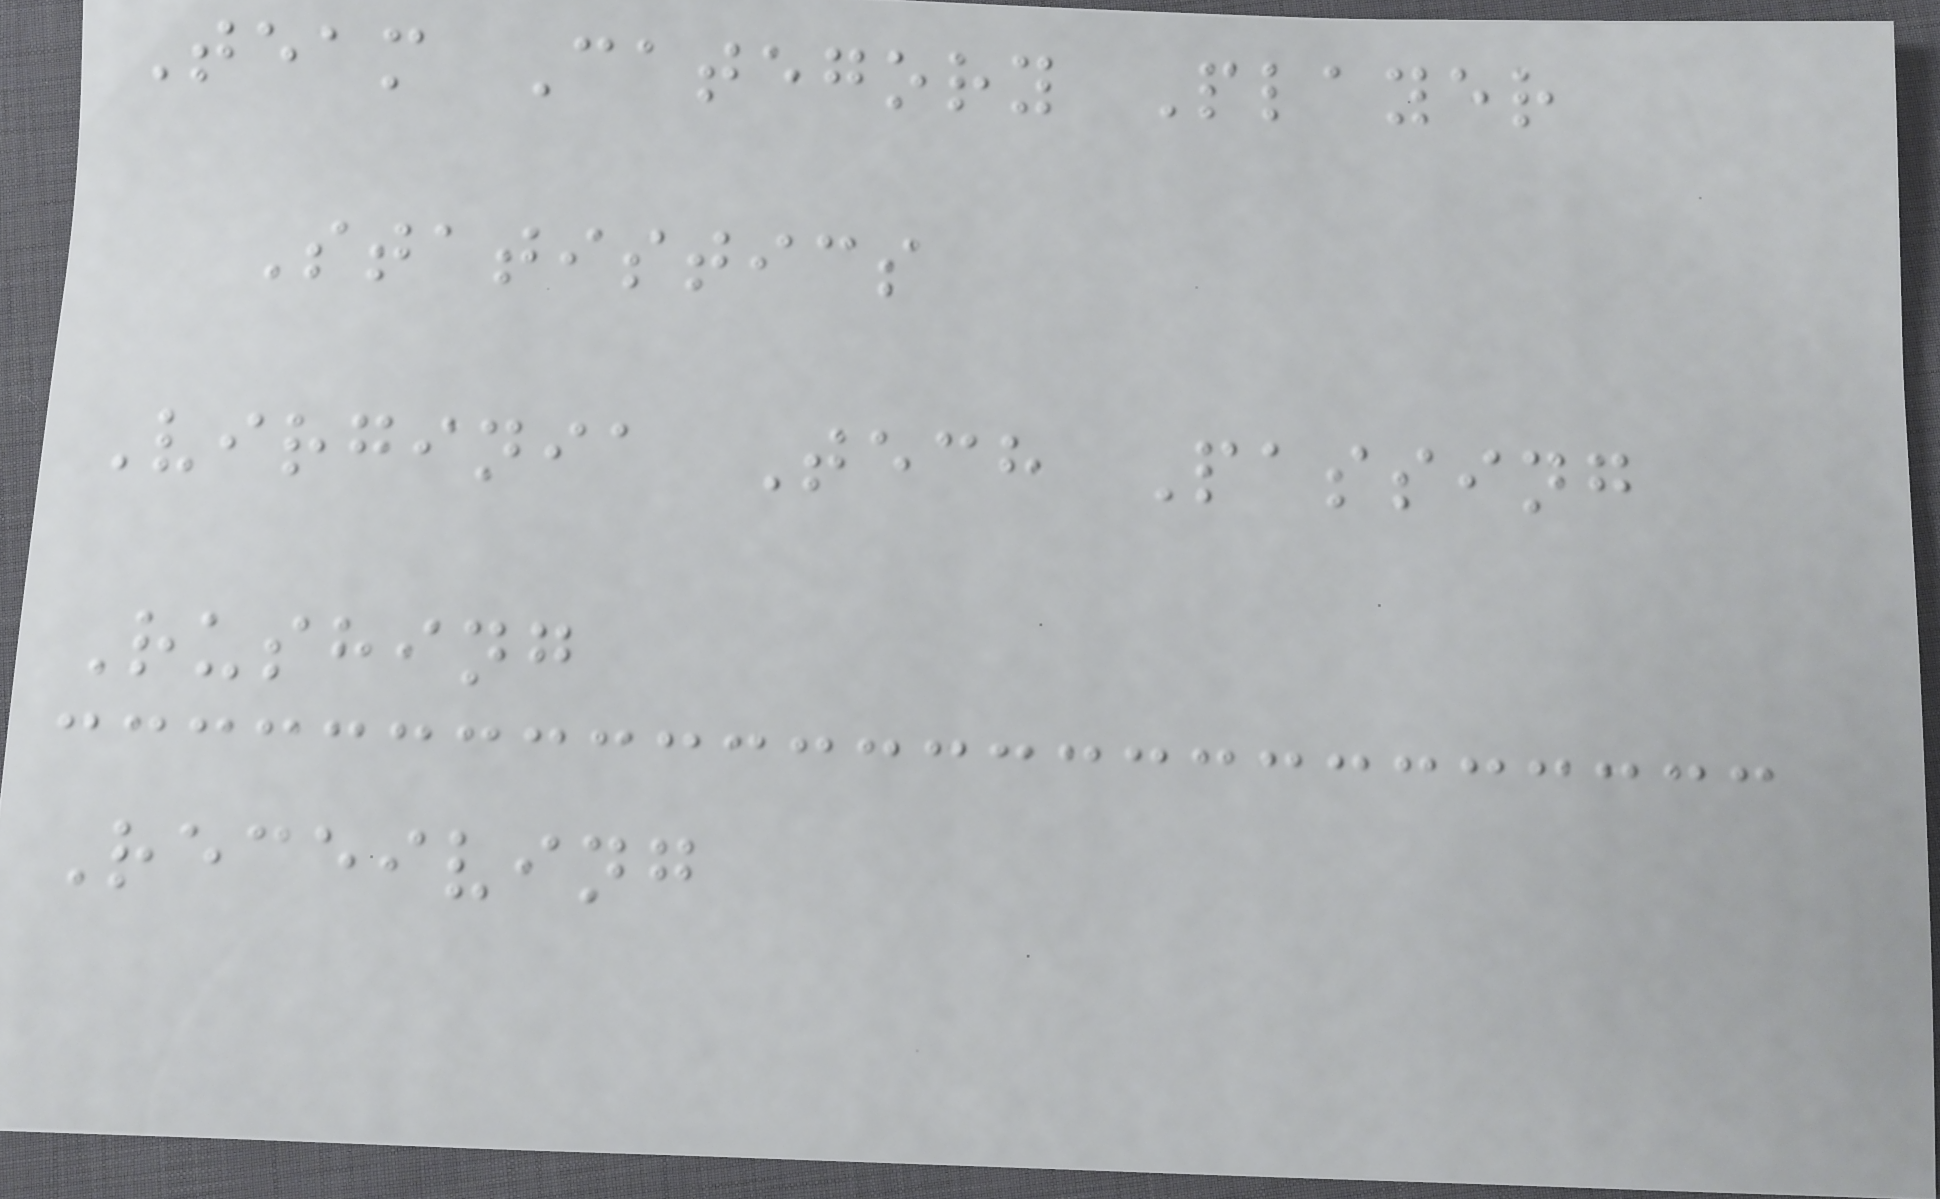Team Category Player
Statistics
Virginia Tech Passing
Rushing
Receiving
